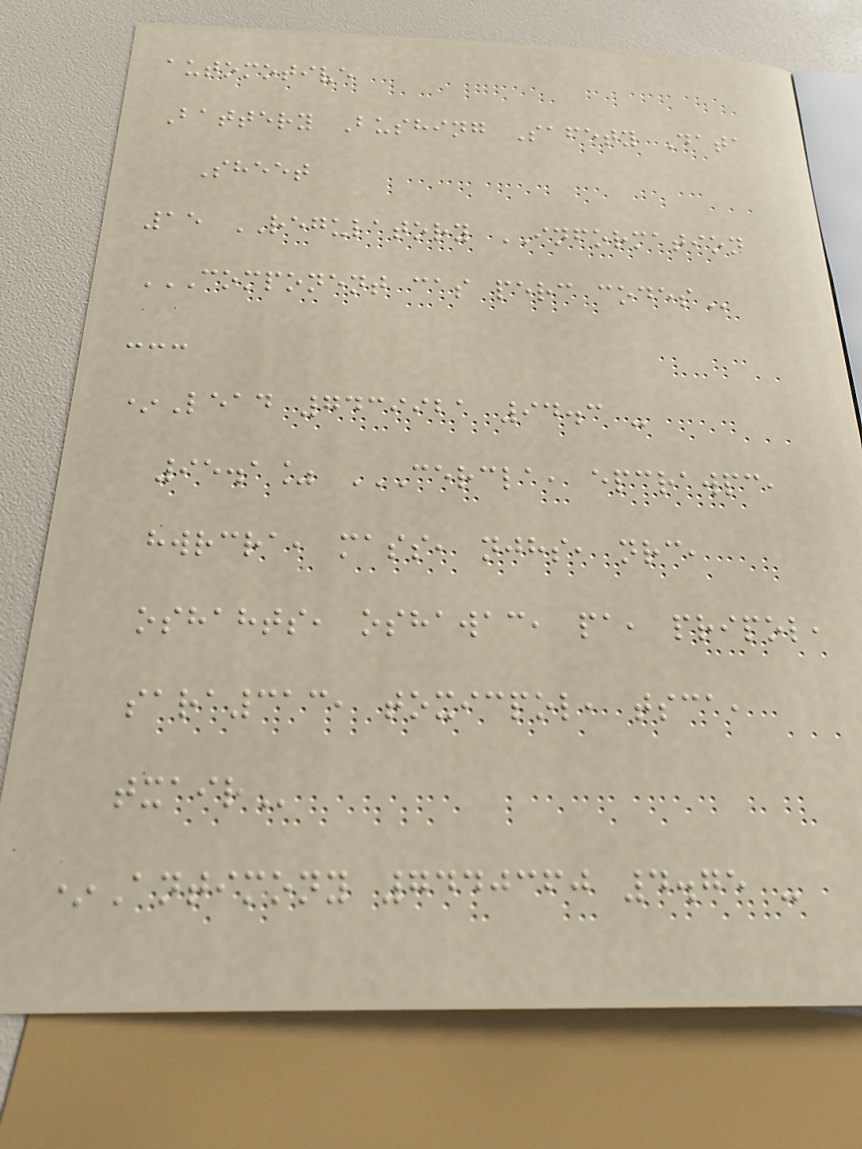automotive
Battery Bushing Safety Data
Sheet
15 REGULATORY INFORMATION
COMPONENT CAS PERC CODES
---
*Lead 7439921 94.3 -
95.1% CERCLA, EPCRAWPC,
HWRCRA, MASS, NJHS, NRC,
OSHAHTS, OSHAWAC, PA, PRIPOL,
SARA313, TOXICPOL, TSCA,
TXAIR
*Antimony 7440360 4.75 -
